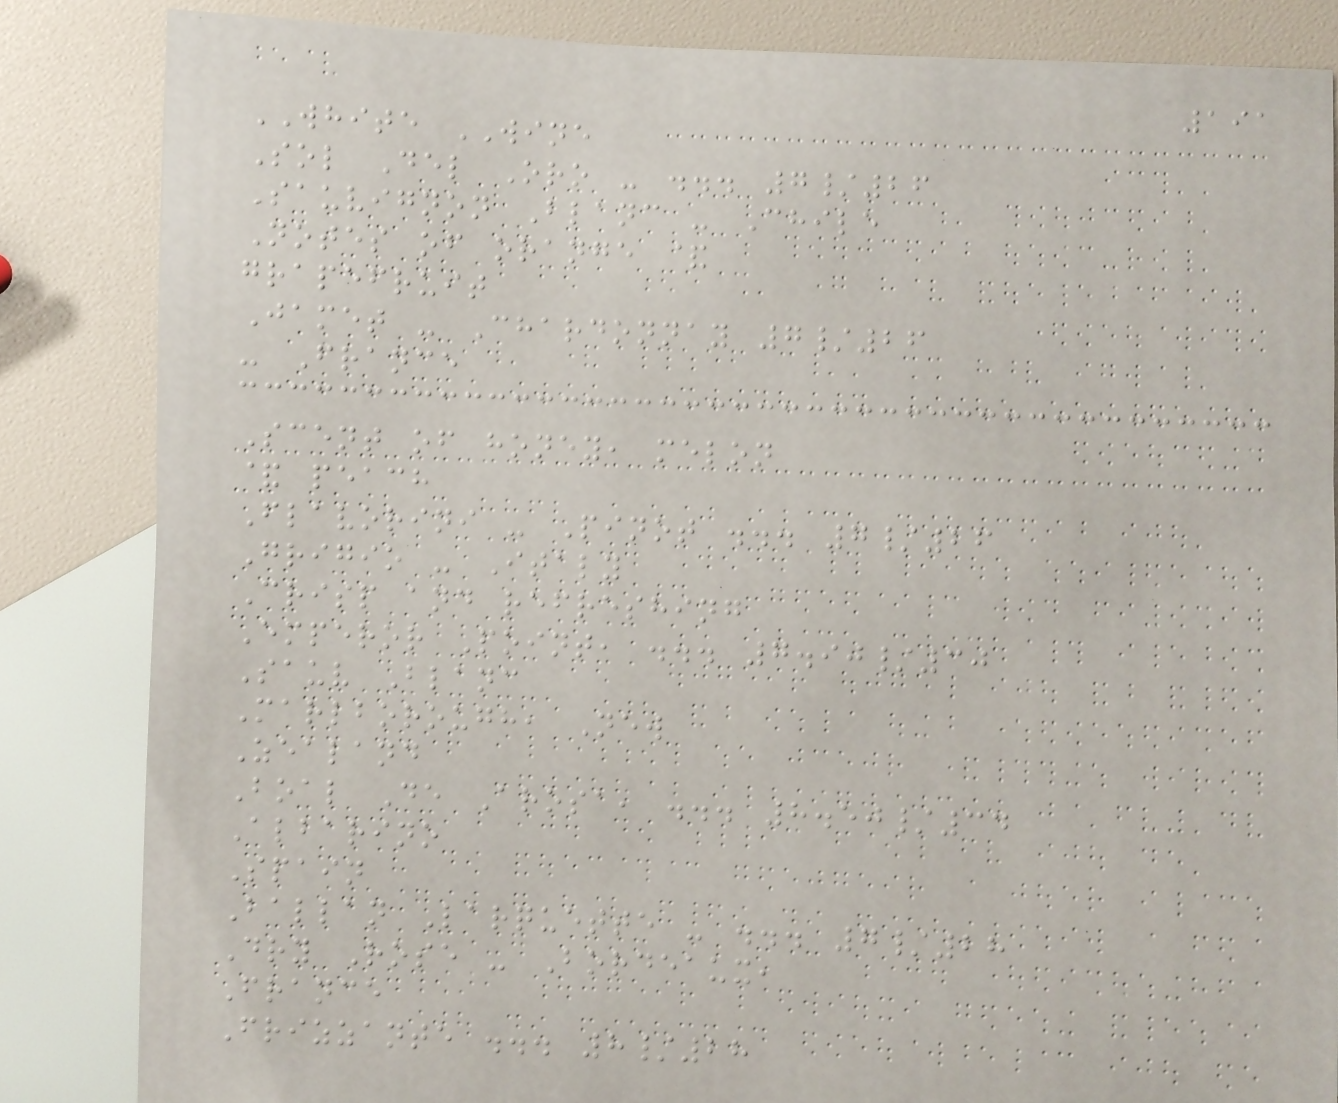191
WHITE WINE
Sol Del Oro - ... 7/26
Sauvignon Blanc - Chile
Notes of orange &
grapefruit
Jamet - Chardonnay 7/26
- France
Scent of honey, melon
& peach
Flavorini - Pinot ... 7/26
Grigio - Italy
Crisp and refreshing
Emperor Point, ... 7.90/30
Sauv Blanc
Marlborough, New
Zealand
Boal De Arosa, ... 8.50/34
Albarino
Spain
Ballan Larquette - ... 7/28
Dry Rose - Bordeaux,
France
Frizzante ... 8/28
